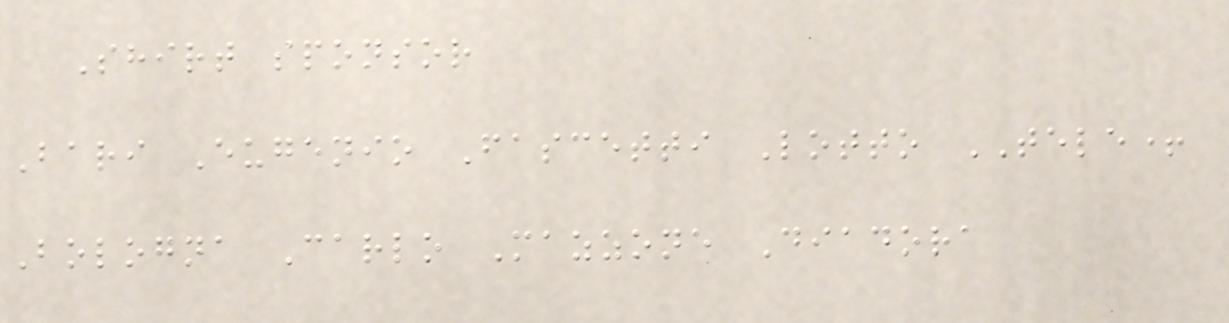Shirt sponsor
Bari Eugenio Fascetti Lotto TELE+
Bologna Carlo Mazzone Diadora
